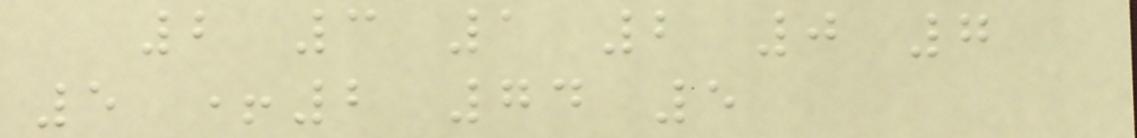2 3 1 2 0 7
5 +2 74 5
